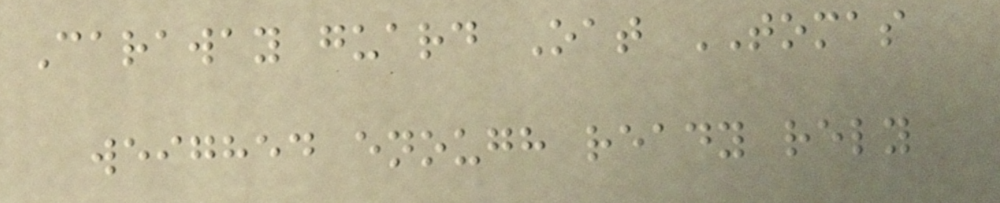Caraway guard Oat TOMAS
weighed enough ready rely
